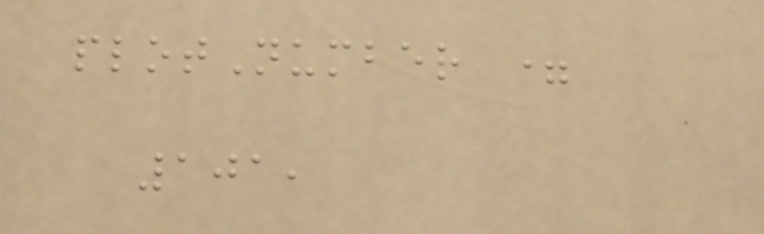plotNumber =
101,
